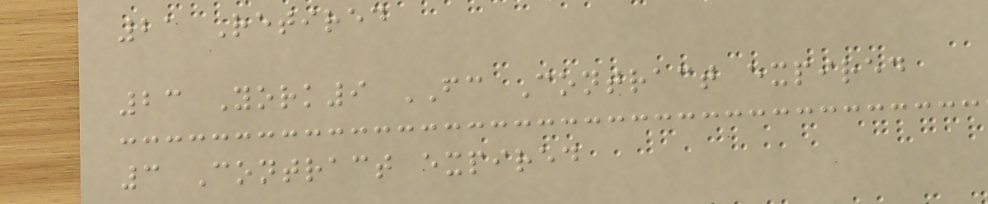21 Retired
23 York9 FC Contract expired
3 Contract expired
